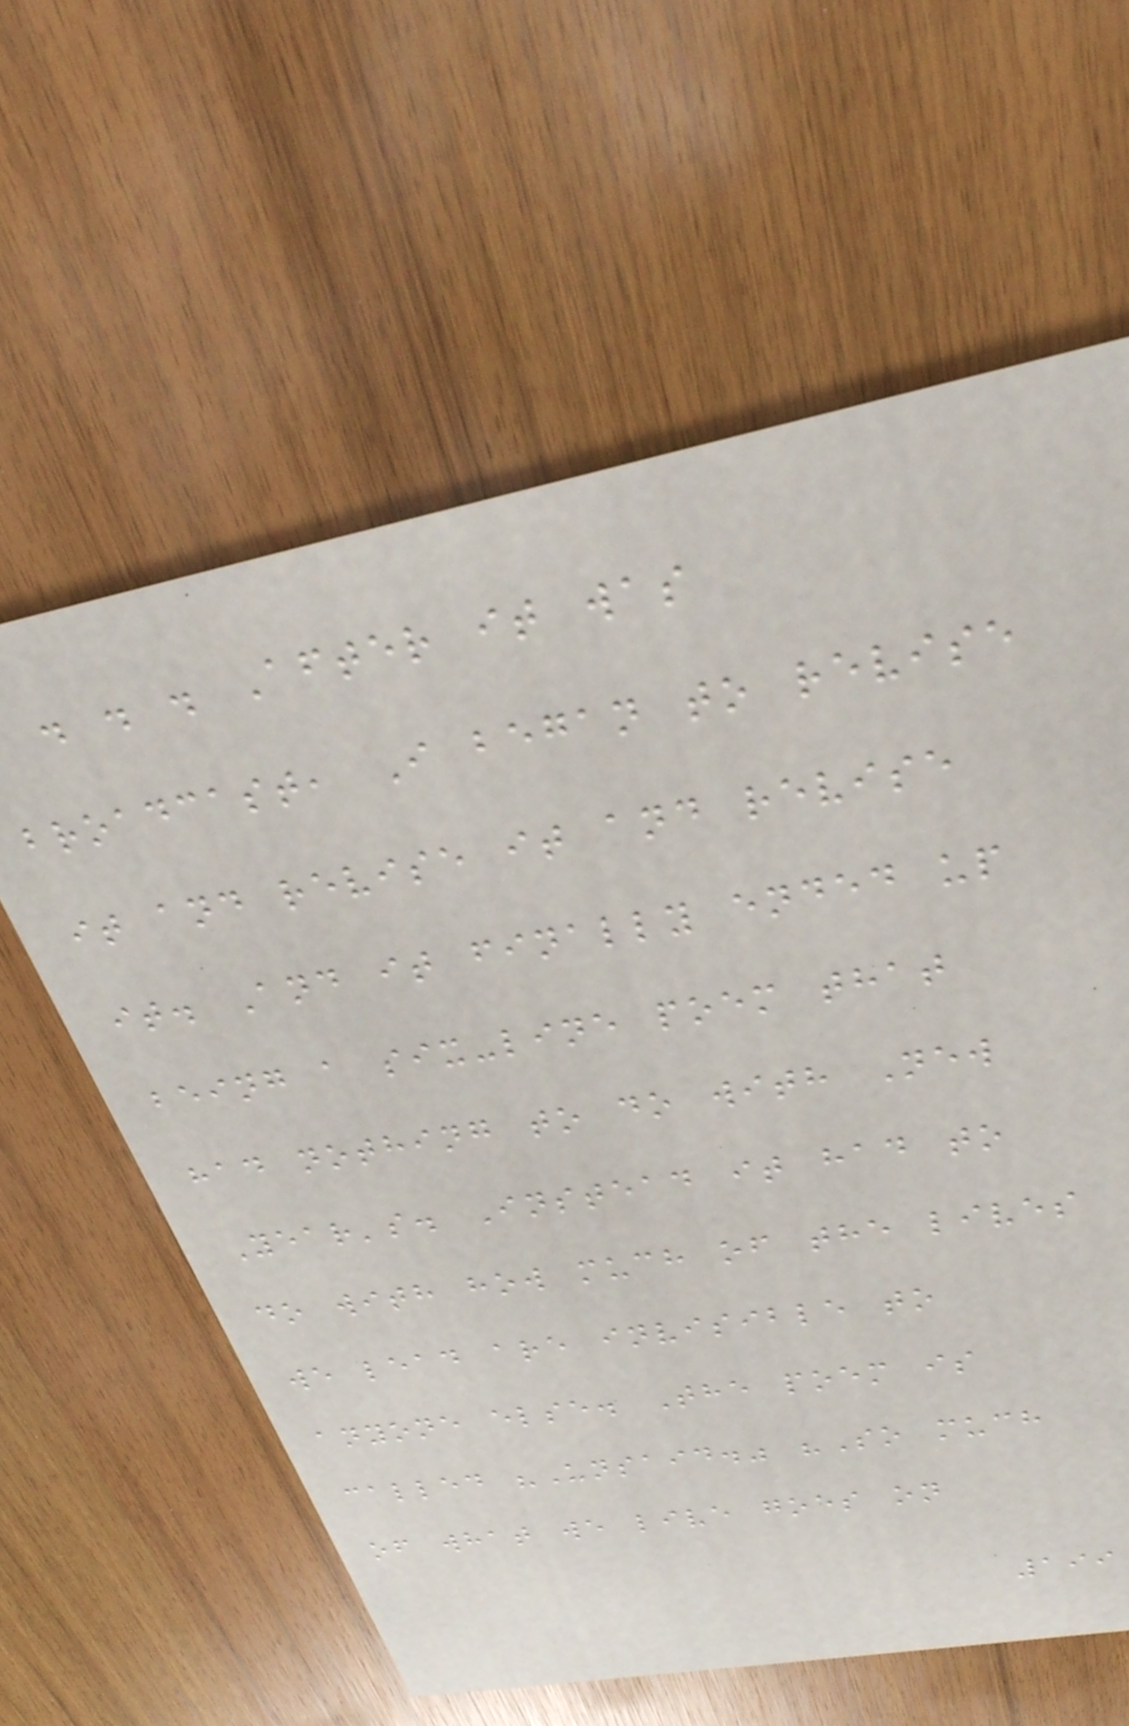. . . After it was
broadcast, I began to revise
it and revise it and revise
it. And it finally ended up
being a six-line poem that
had nothing to do with New
Year's. Instead it had to
do with how much of the lives
we lead are invisible to
anyone else. The poem is
called "Unsaid." "So much
of what we live goes on
199
